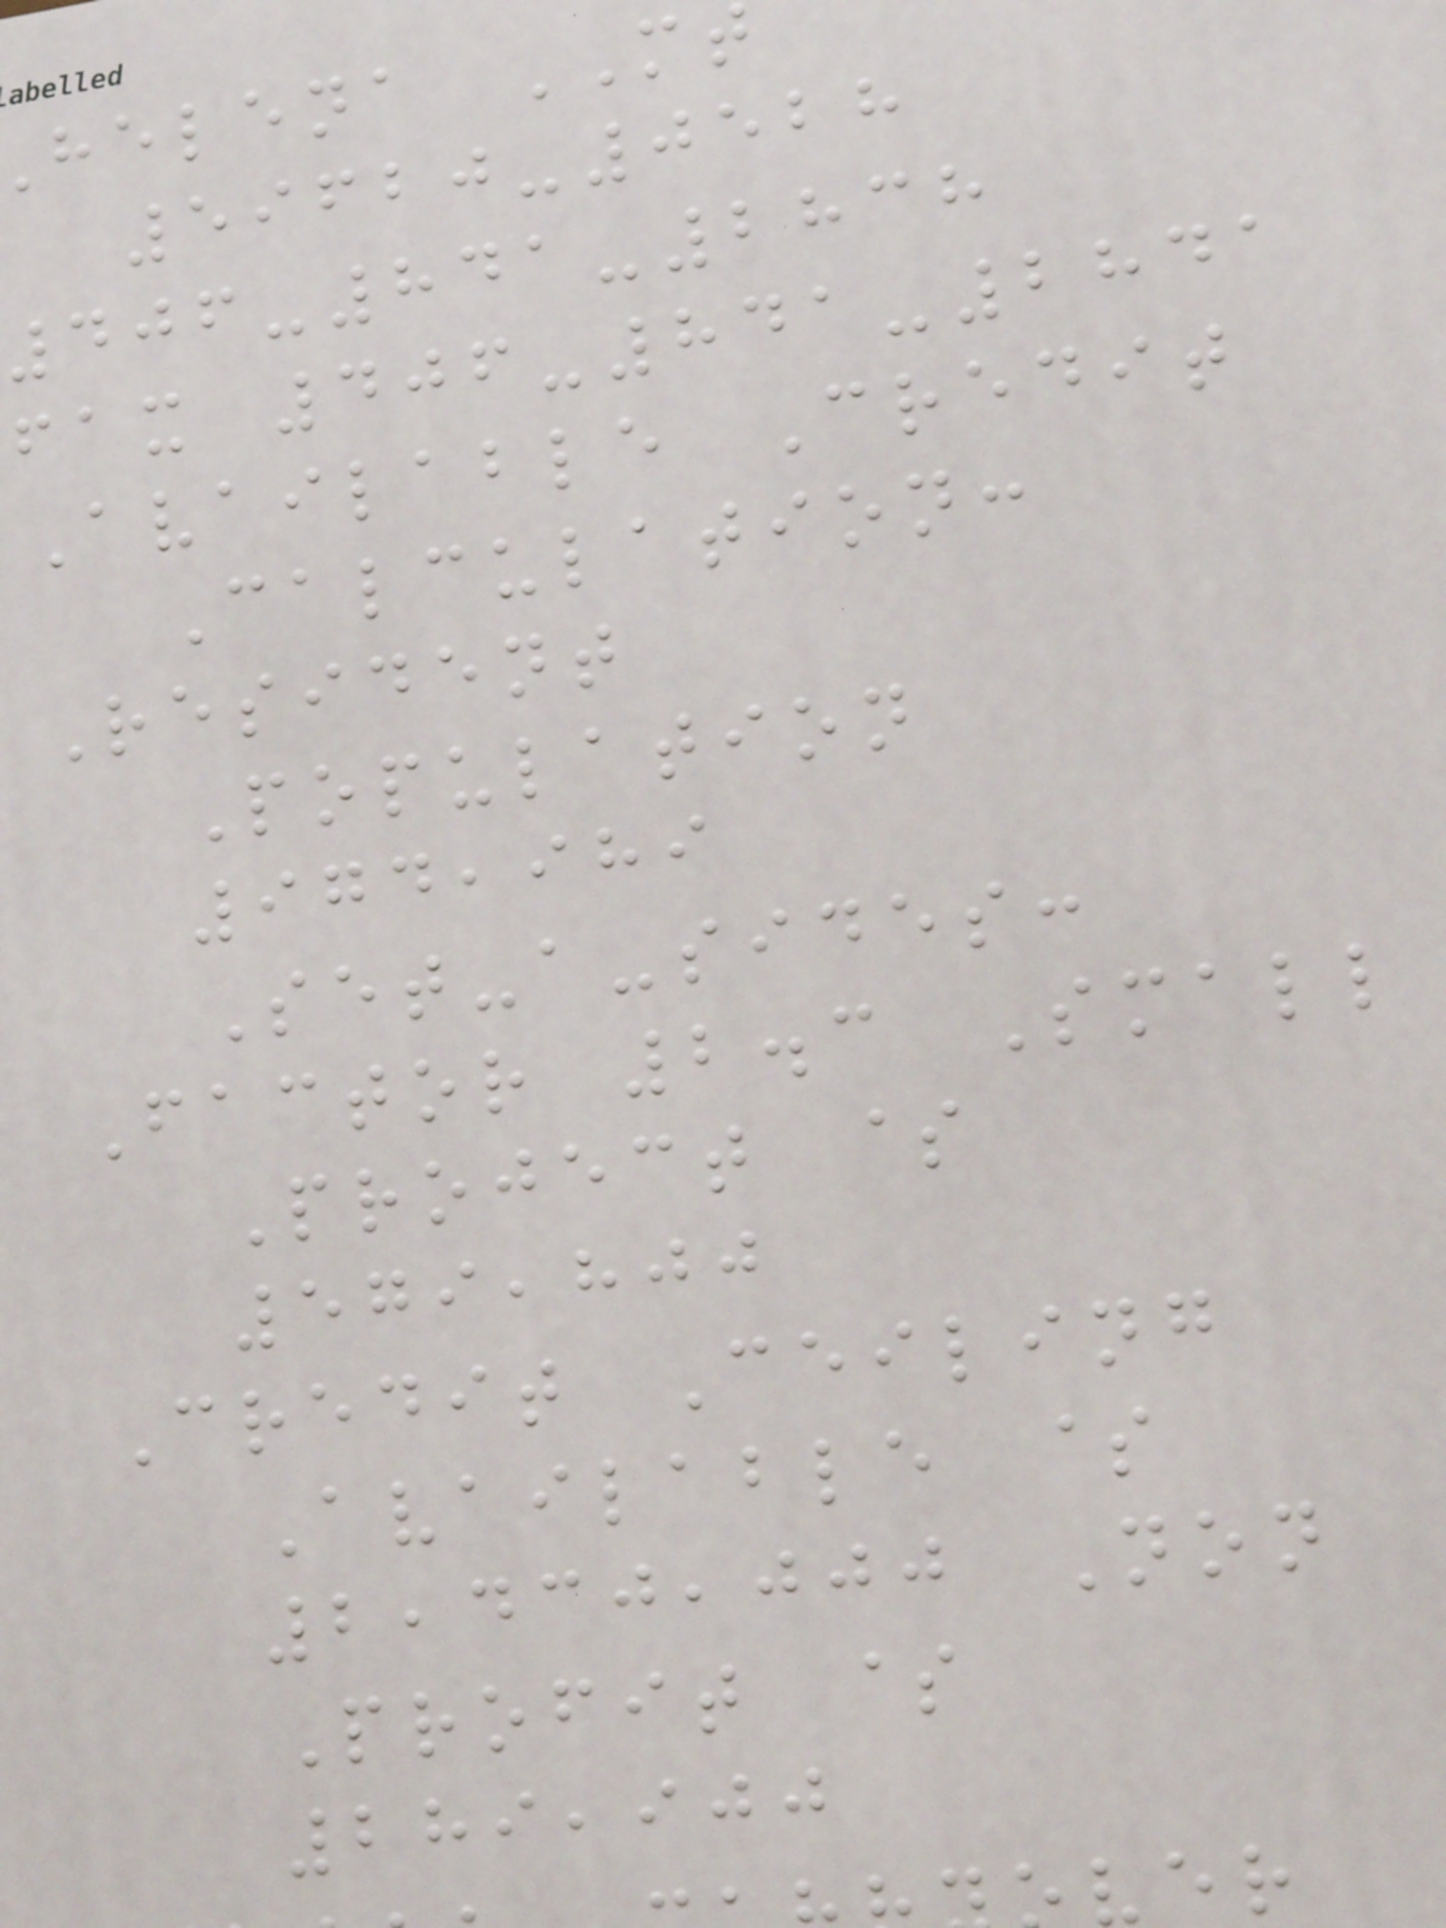helena MT
59620-0528
406-841-2838
fax 406-841-2841
Available Credit
Calculation:
Resident
Population
974,989
Set-a-sides:
Factor 2.3 Small
Project $
579,800
Credit Ceiling
Available $
2,430,000 Non
Profit $
289,900
